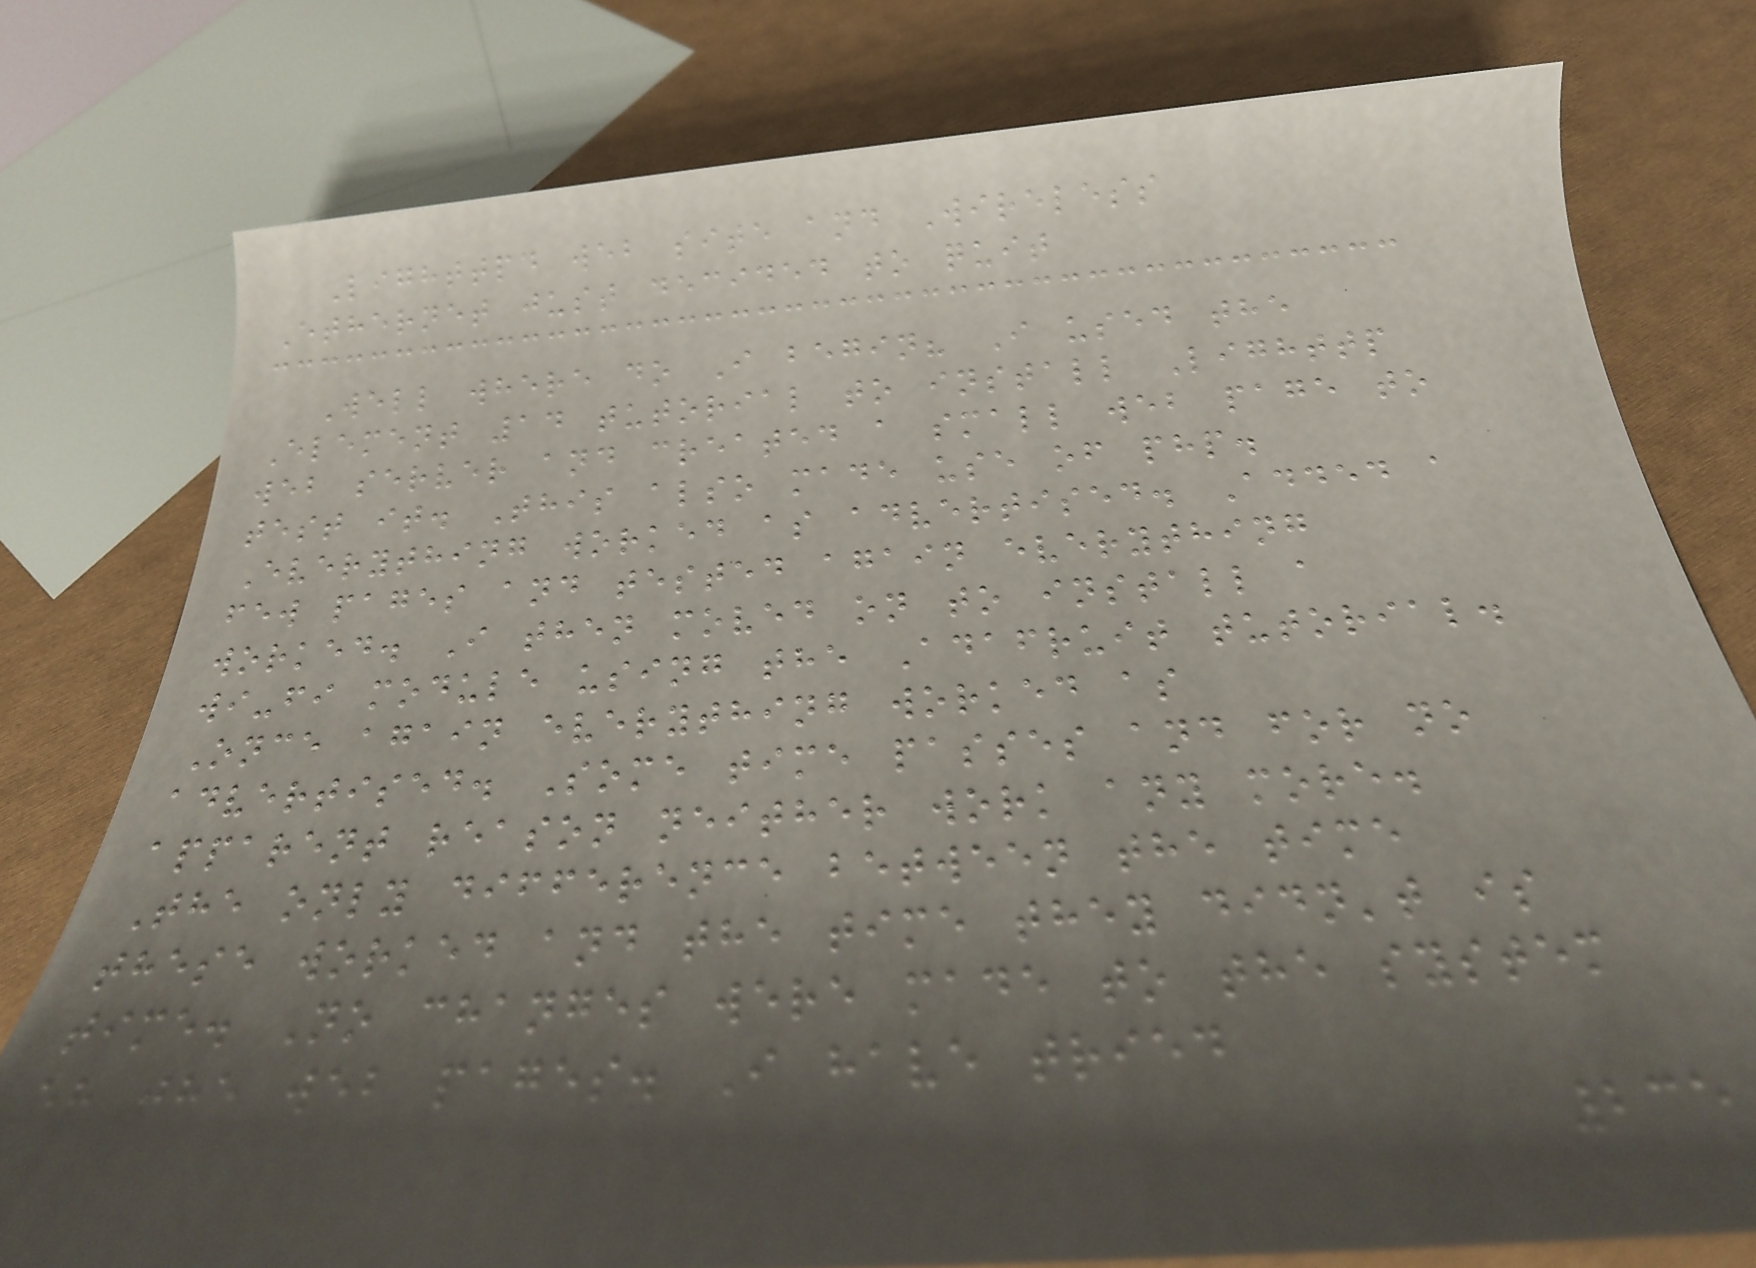Lighttpd web site and Wireless
Ethernet just decided to quit
Well where do I begin? I used the
Element 14 tutorial to install Lighttp
web server and created a small web page to
test it. This also made use of php.
Everything worked as advertised. Added a
few pages and tested again everything
worked. I then moved on to install a
wi-fi module using the Adafruit tutorial.
Once again everything worked as
advertised. Some time passes and for no
apparent reason neither work any more.
The only difference between the time
these worked and the time they didn't is
time. No changes were made to the system
or the web pages. I have tried
235
